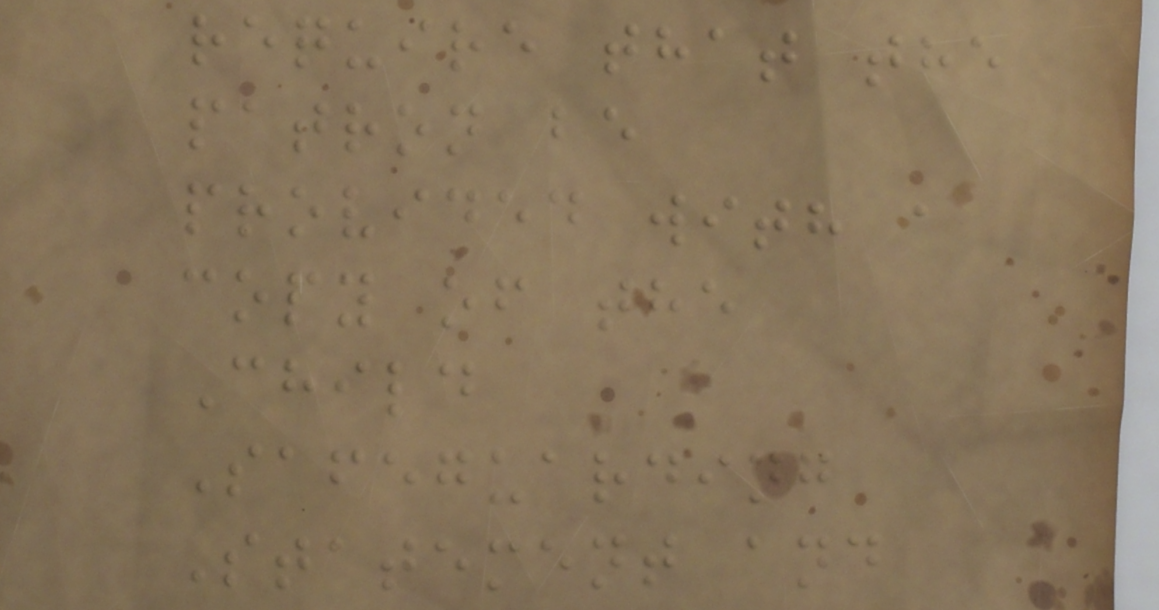require that the
patron be
provided with a
copy of the
Child
Safeguarding
Statement and
